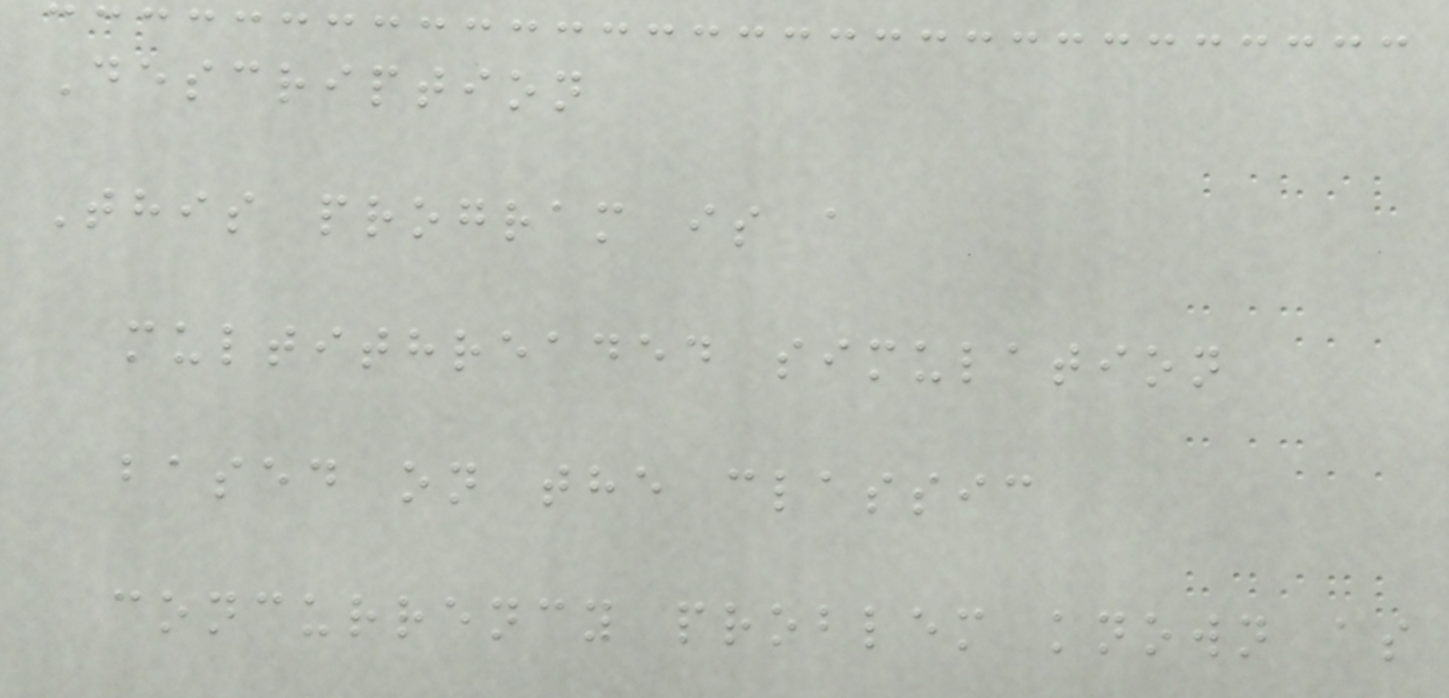Description
This program is a
multithreaded simulation
based on the classic
concurrency problem known as
